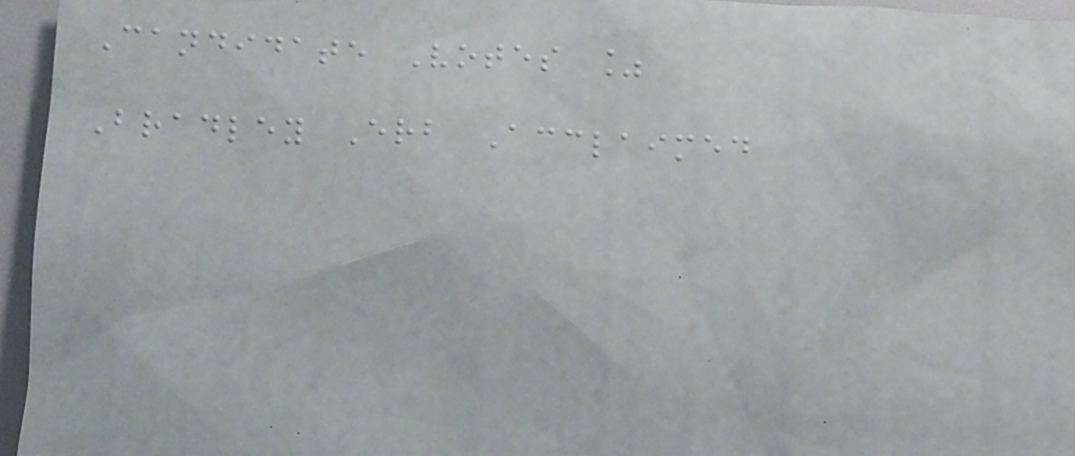Candidate Votes %
Bradley Erb Acclaimed
